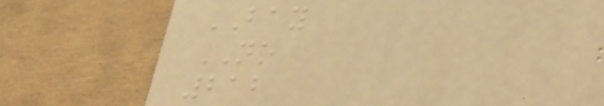BAY
NO
212
